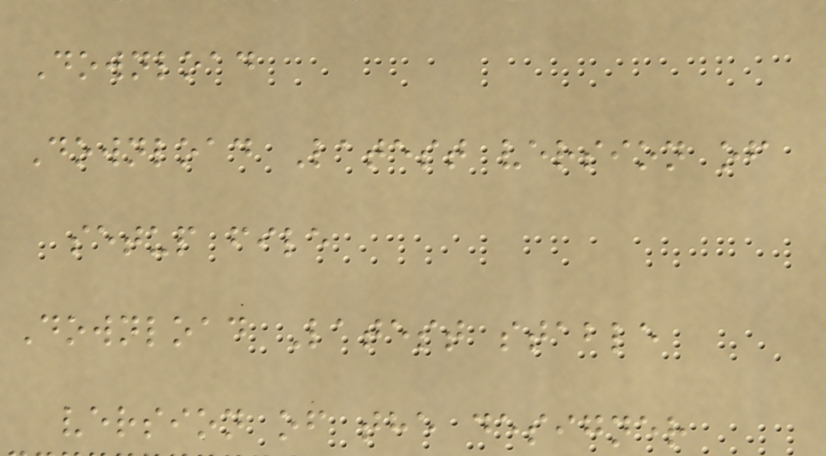Download
Download Latest version of
setup file
Download Latest stable
version of the designer
